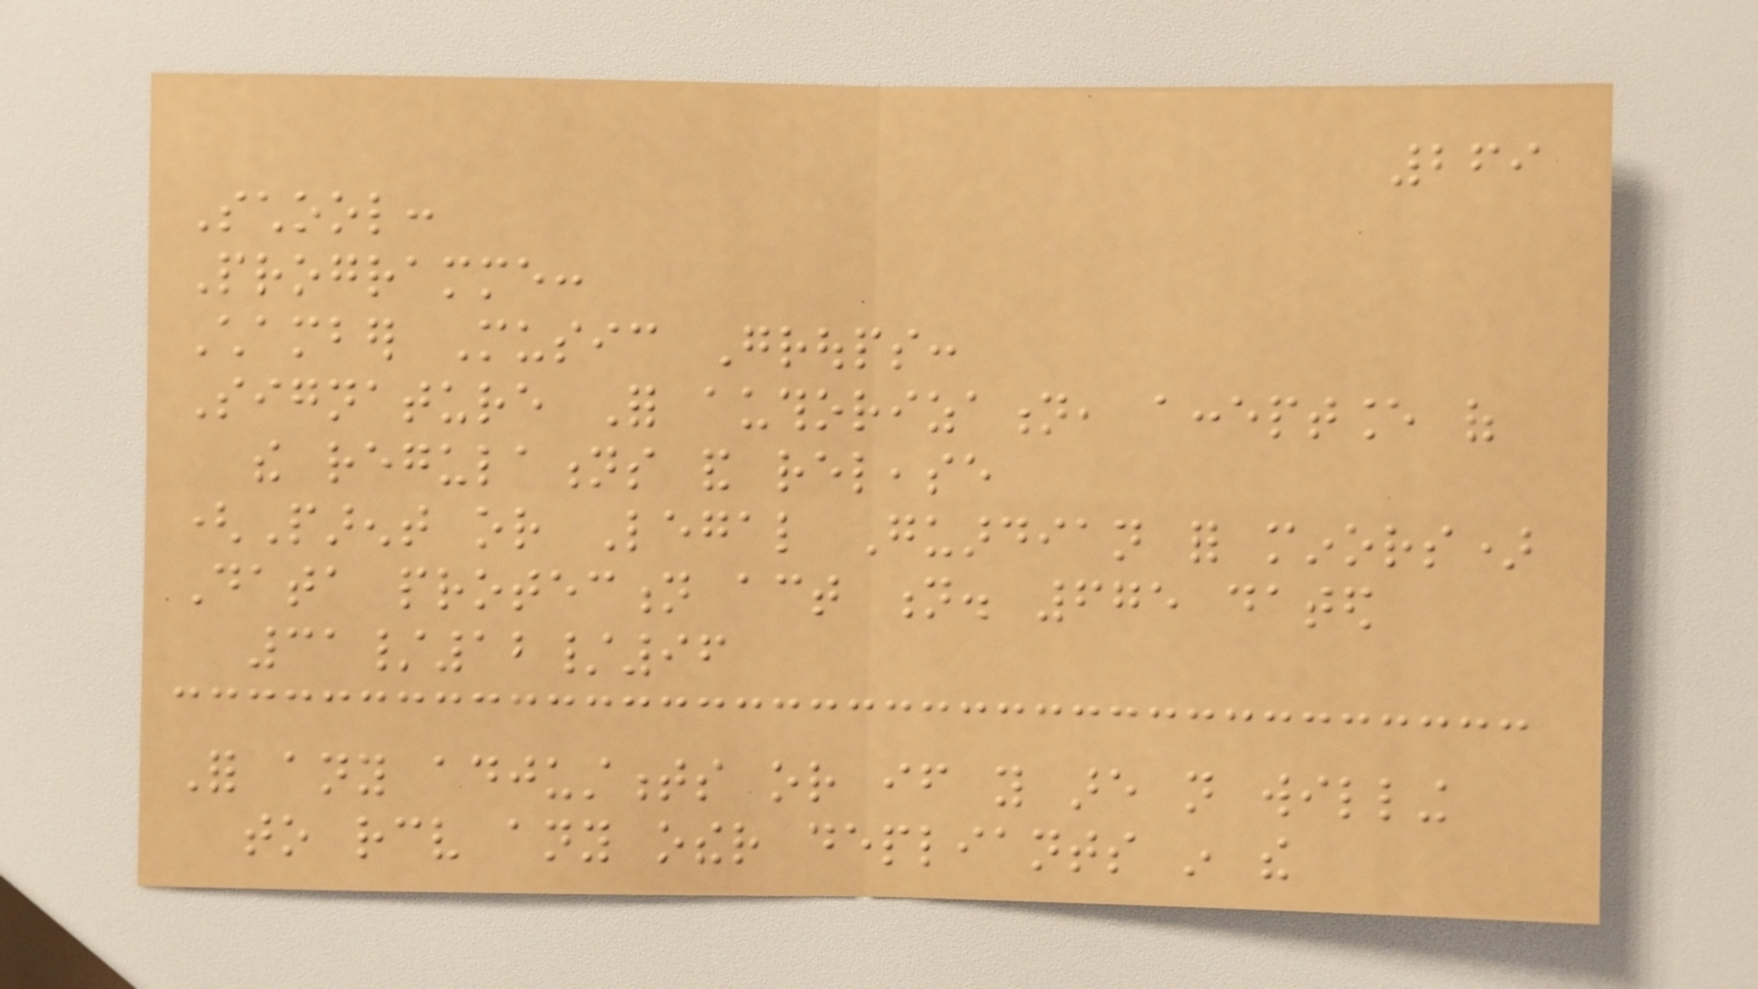269
School:
Programme:
Chamber Music Groups:
Signature For authorization, acceptance of
the regulations and release
(Parent or Legal Guardian for minors)
Data protection act n. 675 dated
31/12/96
For any adjustments or if you are not willing
to receive any other depliants in the
